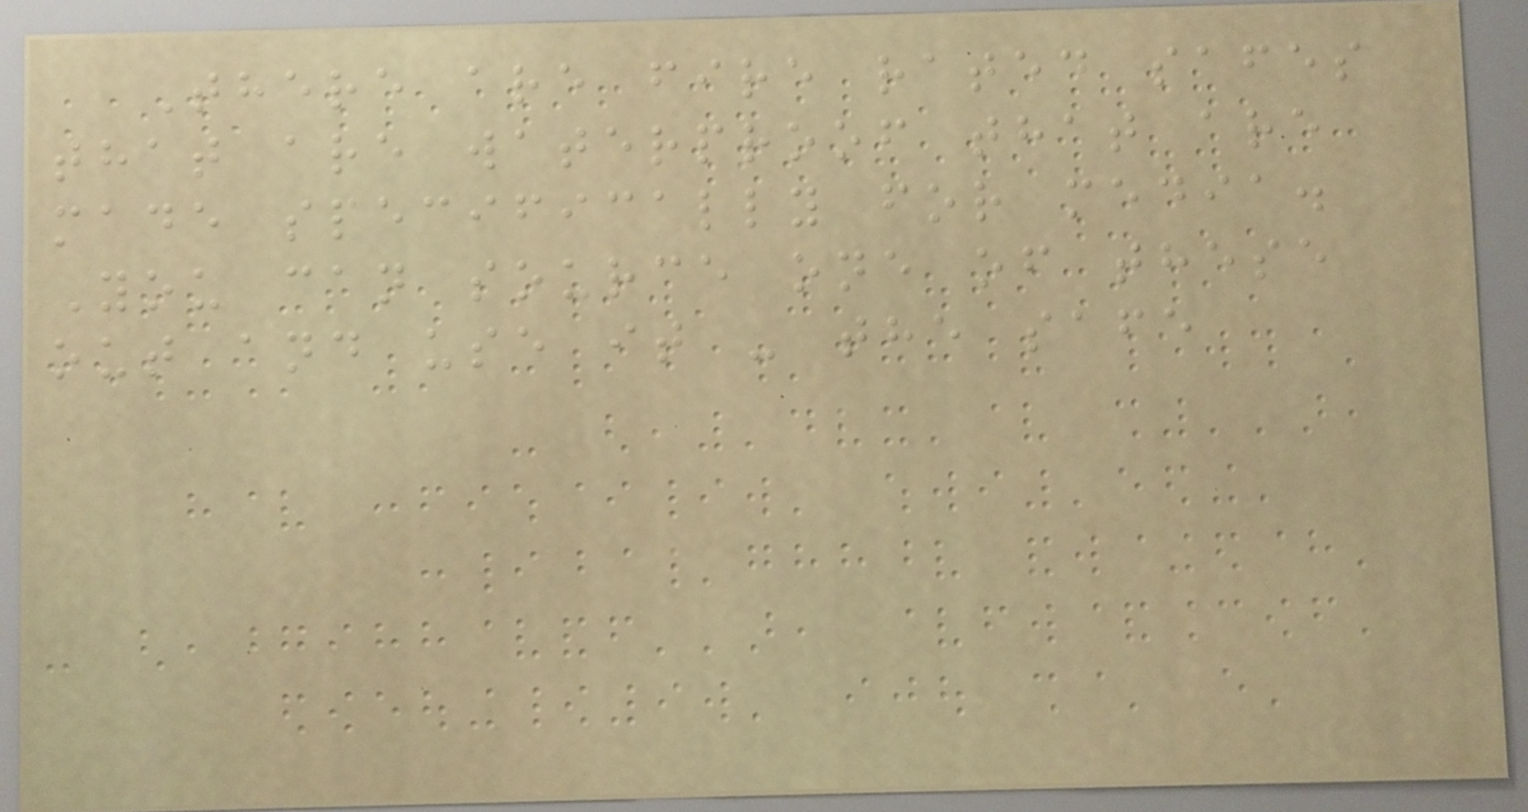There are fire rated safes
that are waterproof that are
made specifically for media.
You can source one of these
out and use it - the safe
